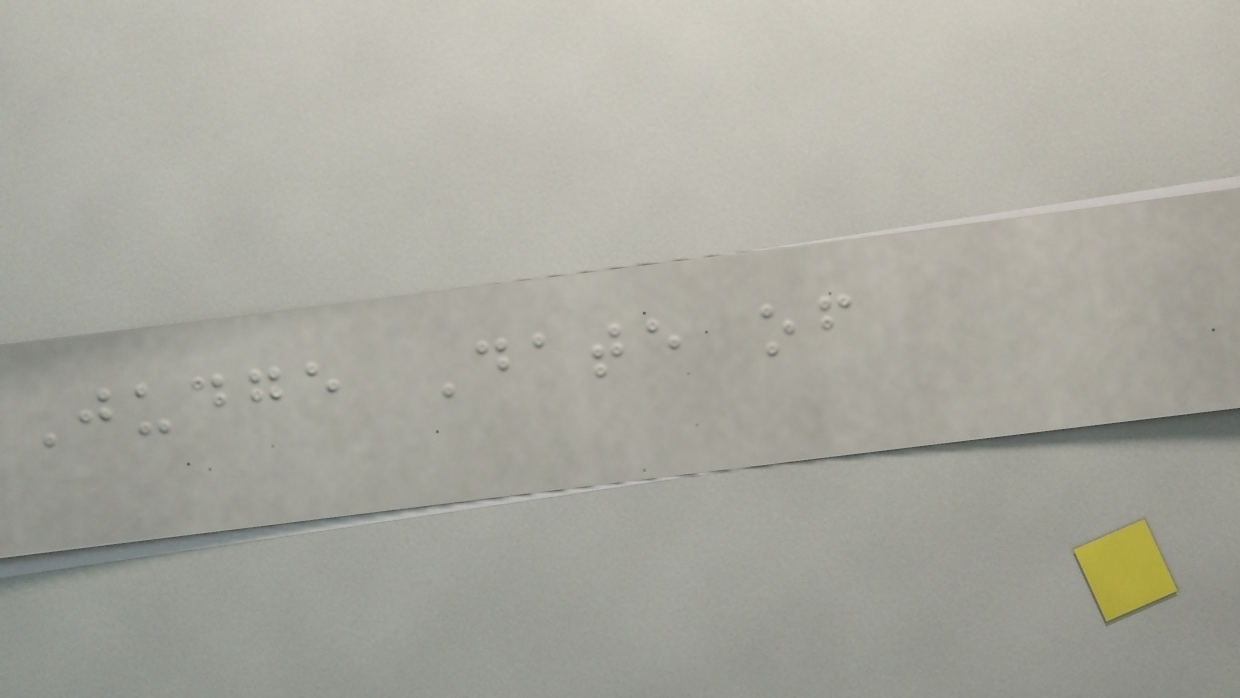Judge Date of
